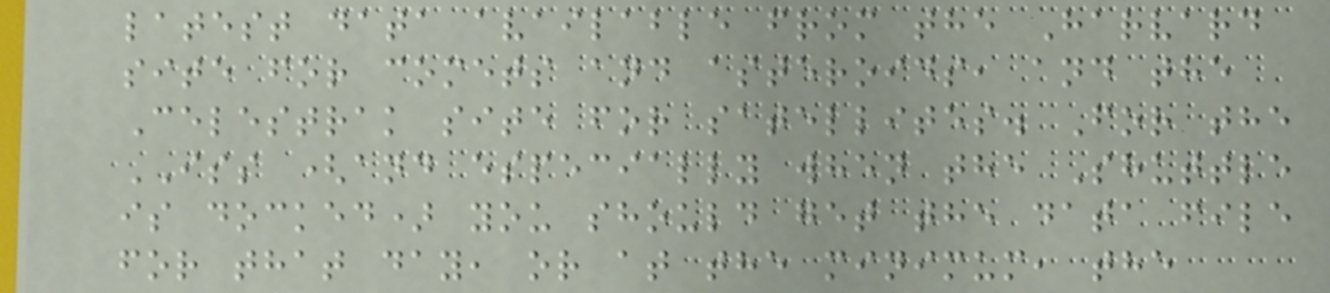latest data available from the Harvard
site for comets and asteroids, and the
Celestrak site for satellites. For the
ISS (and especially when the Shuttle
is docked) you should get the data file
for that day, or at the minimum, the
